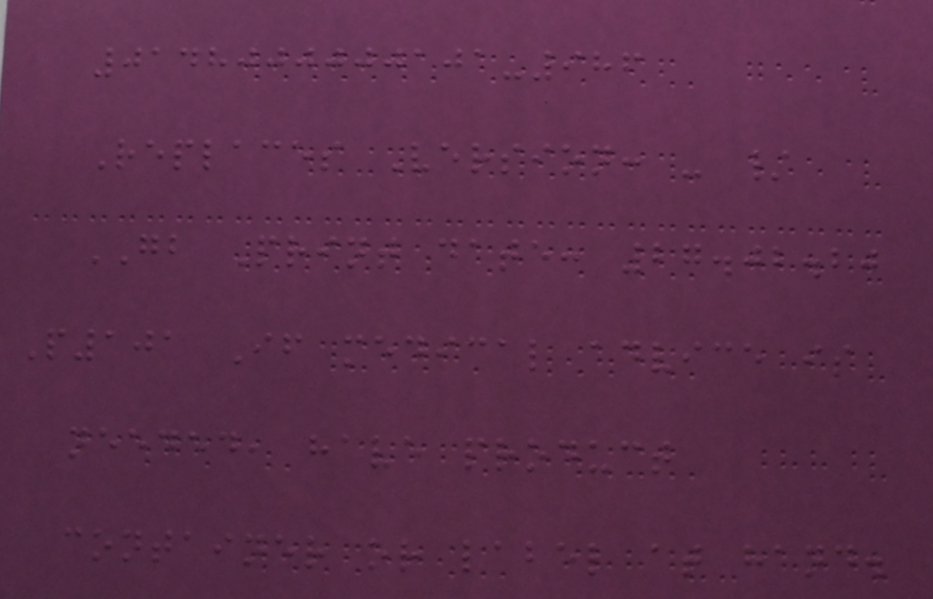0148000000101-986
Replaces Version: - /
GB Print date: 27.02.20
P101 If medical advice is
needed, have product
container or label at hand.
